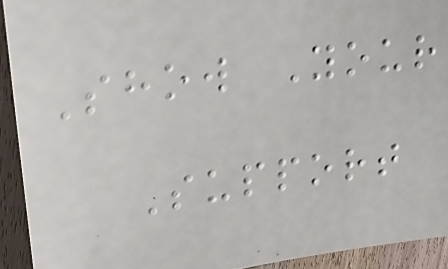Show Your
Support
